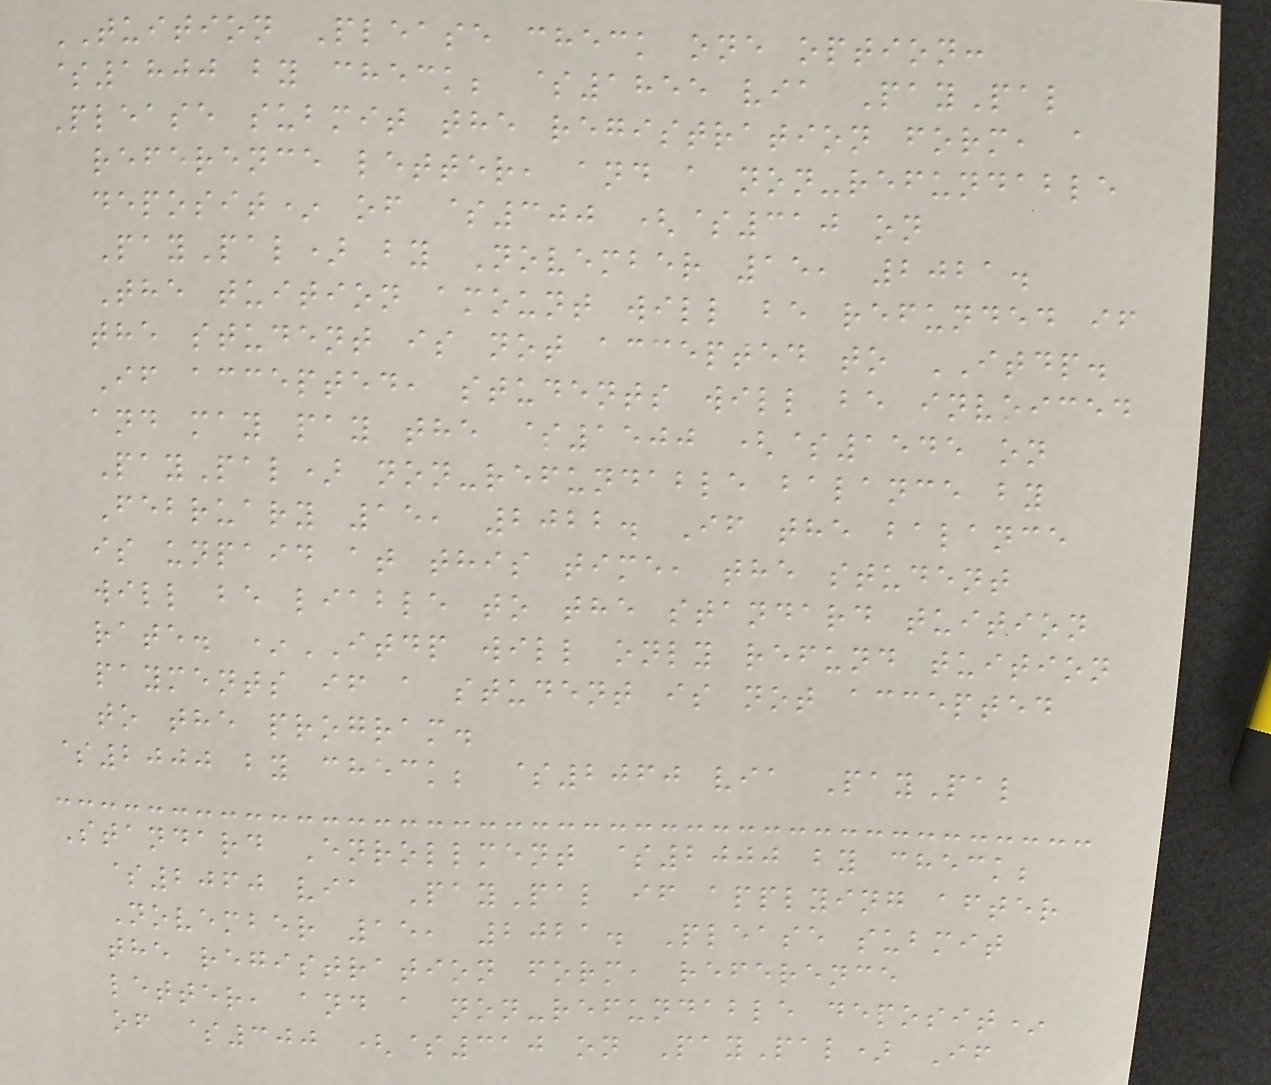TUITION Please check one option:
$1800 by check; $1855 via PayPal
Please submit the registration form, a
reference letter, and a non-refundable
deposit* of $300 ($310 on
PayPal) by November 15, 2021.
The tuition amount will be refunded if
the student is not accepted to ITDP.
If accepted, students will be invoiced
and may pay the $1500 ($1545 on
PayPal) non-refundable balance by
February 15, 2022. If the balance
is unpaid at this time, the student
will be liable to the standard tuition
rate. *ITDP will only refund tuition
payments if a student is not accepted
to the program.
$2000 by check; $2060 via PayPal
Standard Enrollment $2000 by check;
$2060 via PayPal if applying after
November 15, 2021. Please submit
the registration form, reference
letter, and a non-refundable deposit*
of $300 ($310 on PayPal) If
